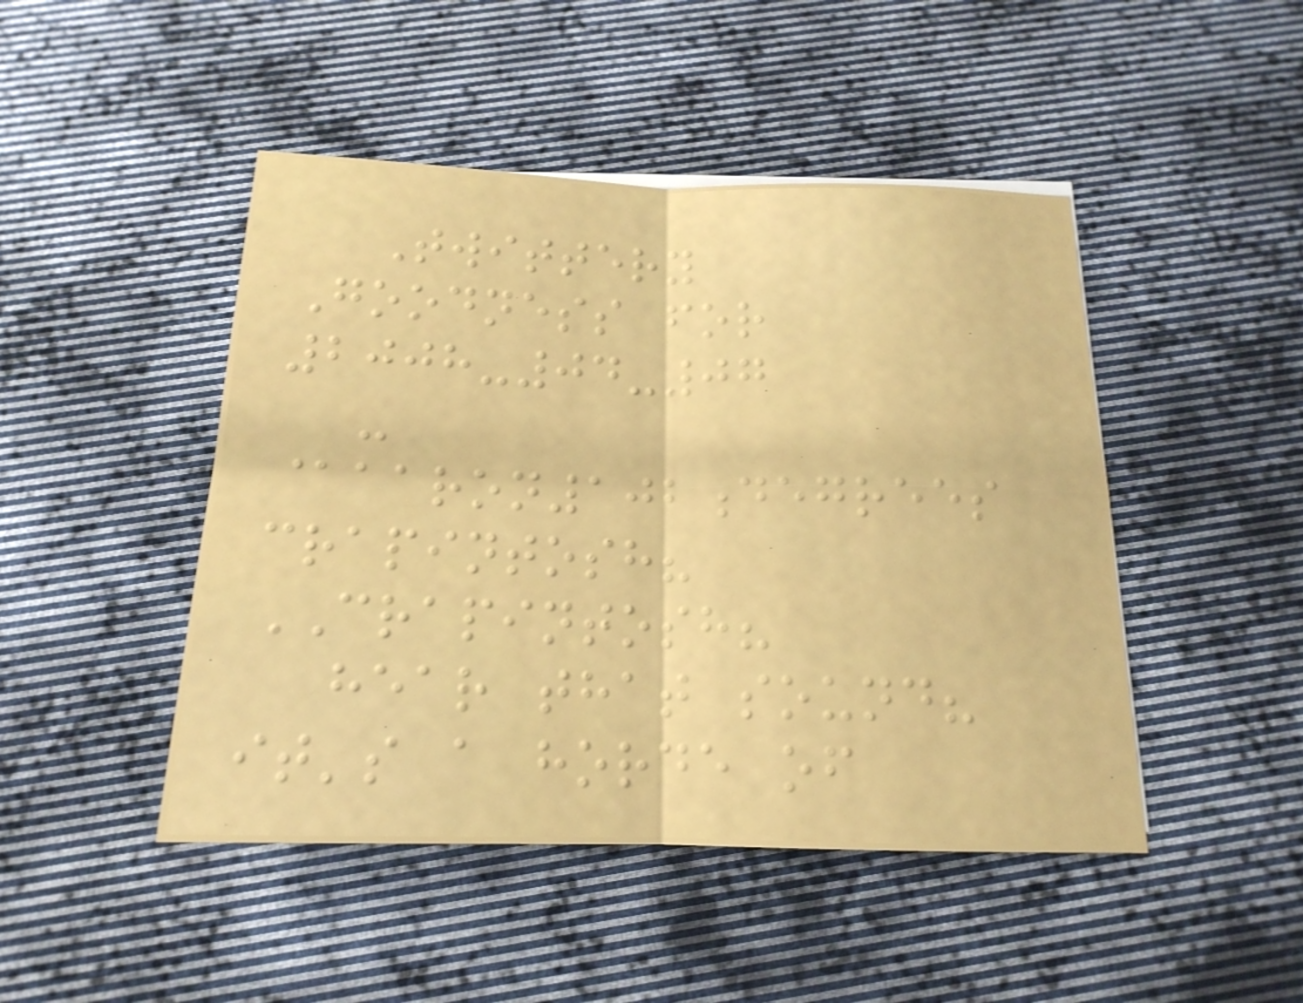Twittery
Goodness for
2008-04-07
-
@aaron102degrees
crapintosh?
CRAPINTOSH?
hear that sound?
it's a horde of
